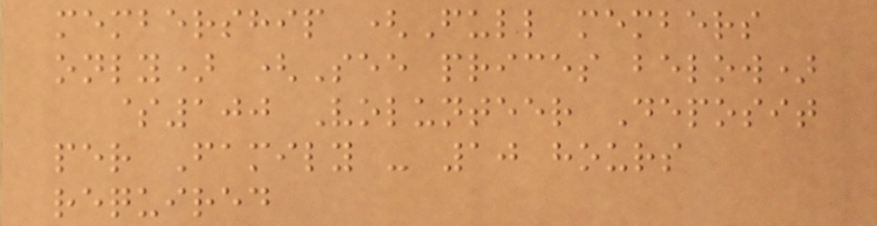membership (Full members
only) (See prices below)
$100 Volunteer Deposit
per Family - 10 hours
required
